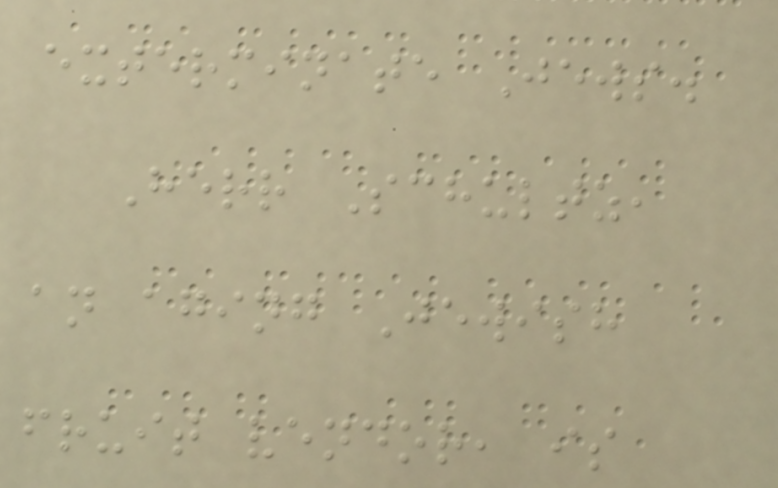exterminate Jews.
Herr Schultz,
an aging Jewish
fruit vendor, is
